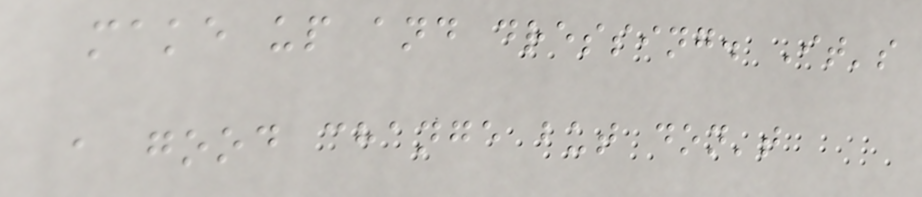make up and dressing. It's
a good change but don't
